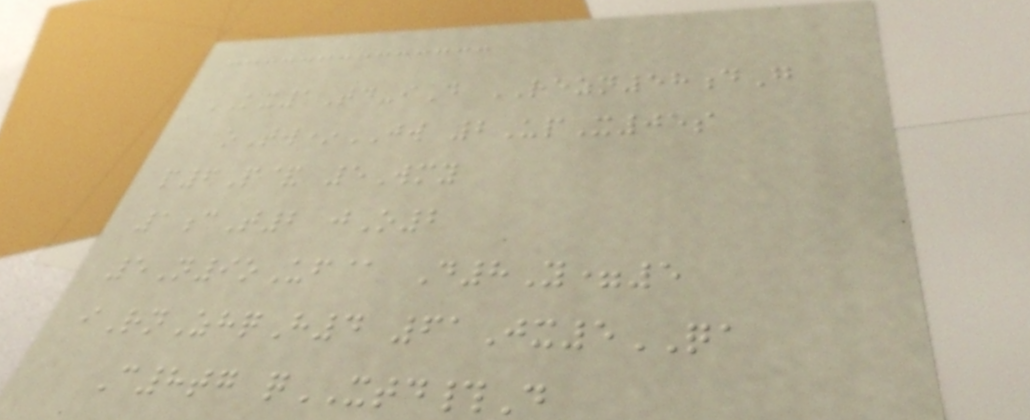KX1Td-iD REZN58dG
oTw*JW 2UpX05s
p6P& 5Wmy
1cT2 jO2
5N9oUf@ D8Y=5
iRnZhqH4 61Jx5QA
C8tg qXTD#D
